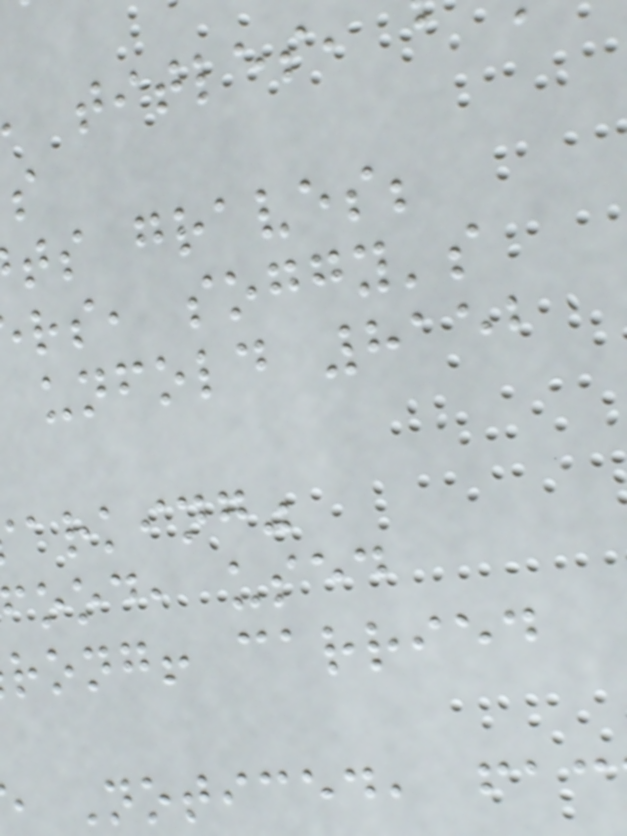ts graves;
rs, soggy's
unfold 8152
arking"
ood, used
rong! carried
Noticed, fac
